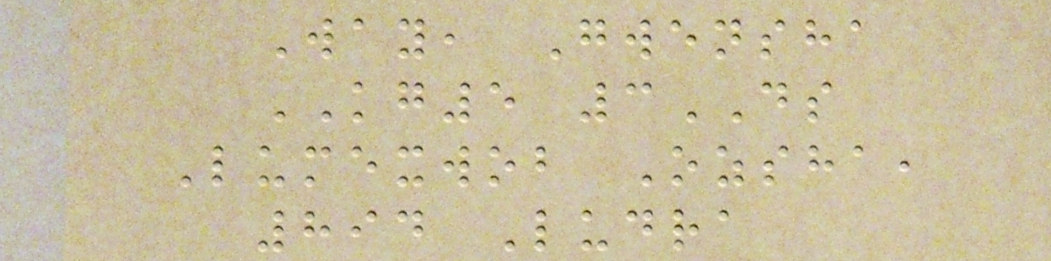Way, Gwensha
KG5 3DS
Lumexwob Ozsha,
894 Ludra
